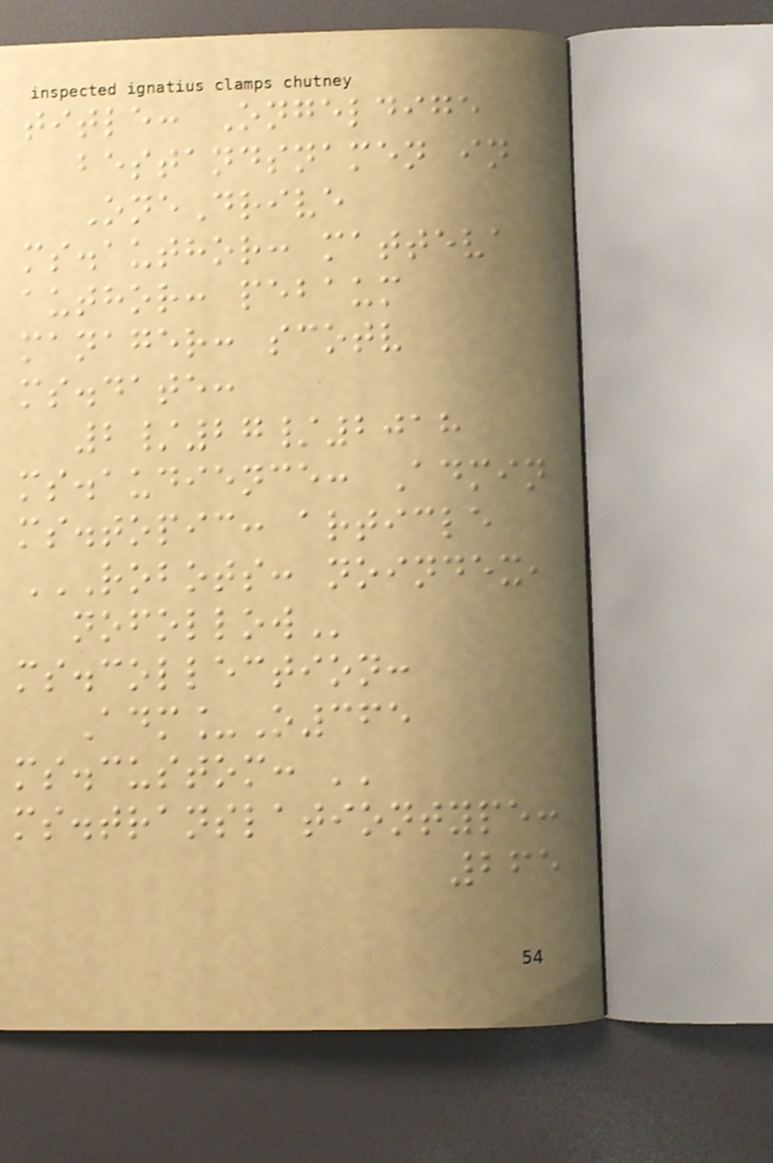title: Ongeldige
bestandsnamen in
OneDrive
ms.author: matteva
author: pebaum
manager: scotv
ms.date:
2/27/2018
ms.audience: Admin
ms.topic: article
ROBOTS: NOINDEX,
NOFOLLOW
ms.collection:
Adm_O365
ms.custom: ''
ms.translationtype:
265
